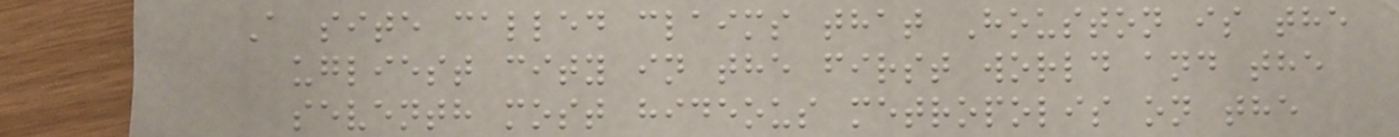A site called claims that Houston is the
ugliest city in the first world and the
seventh most hideous metropolis on the
